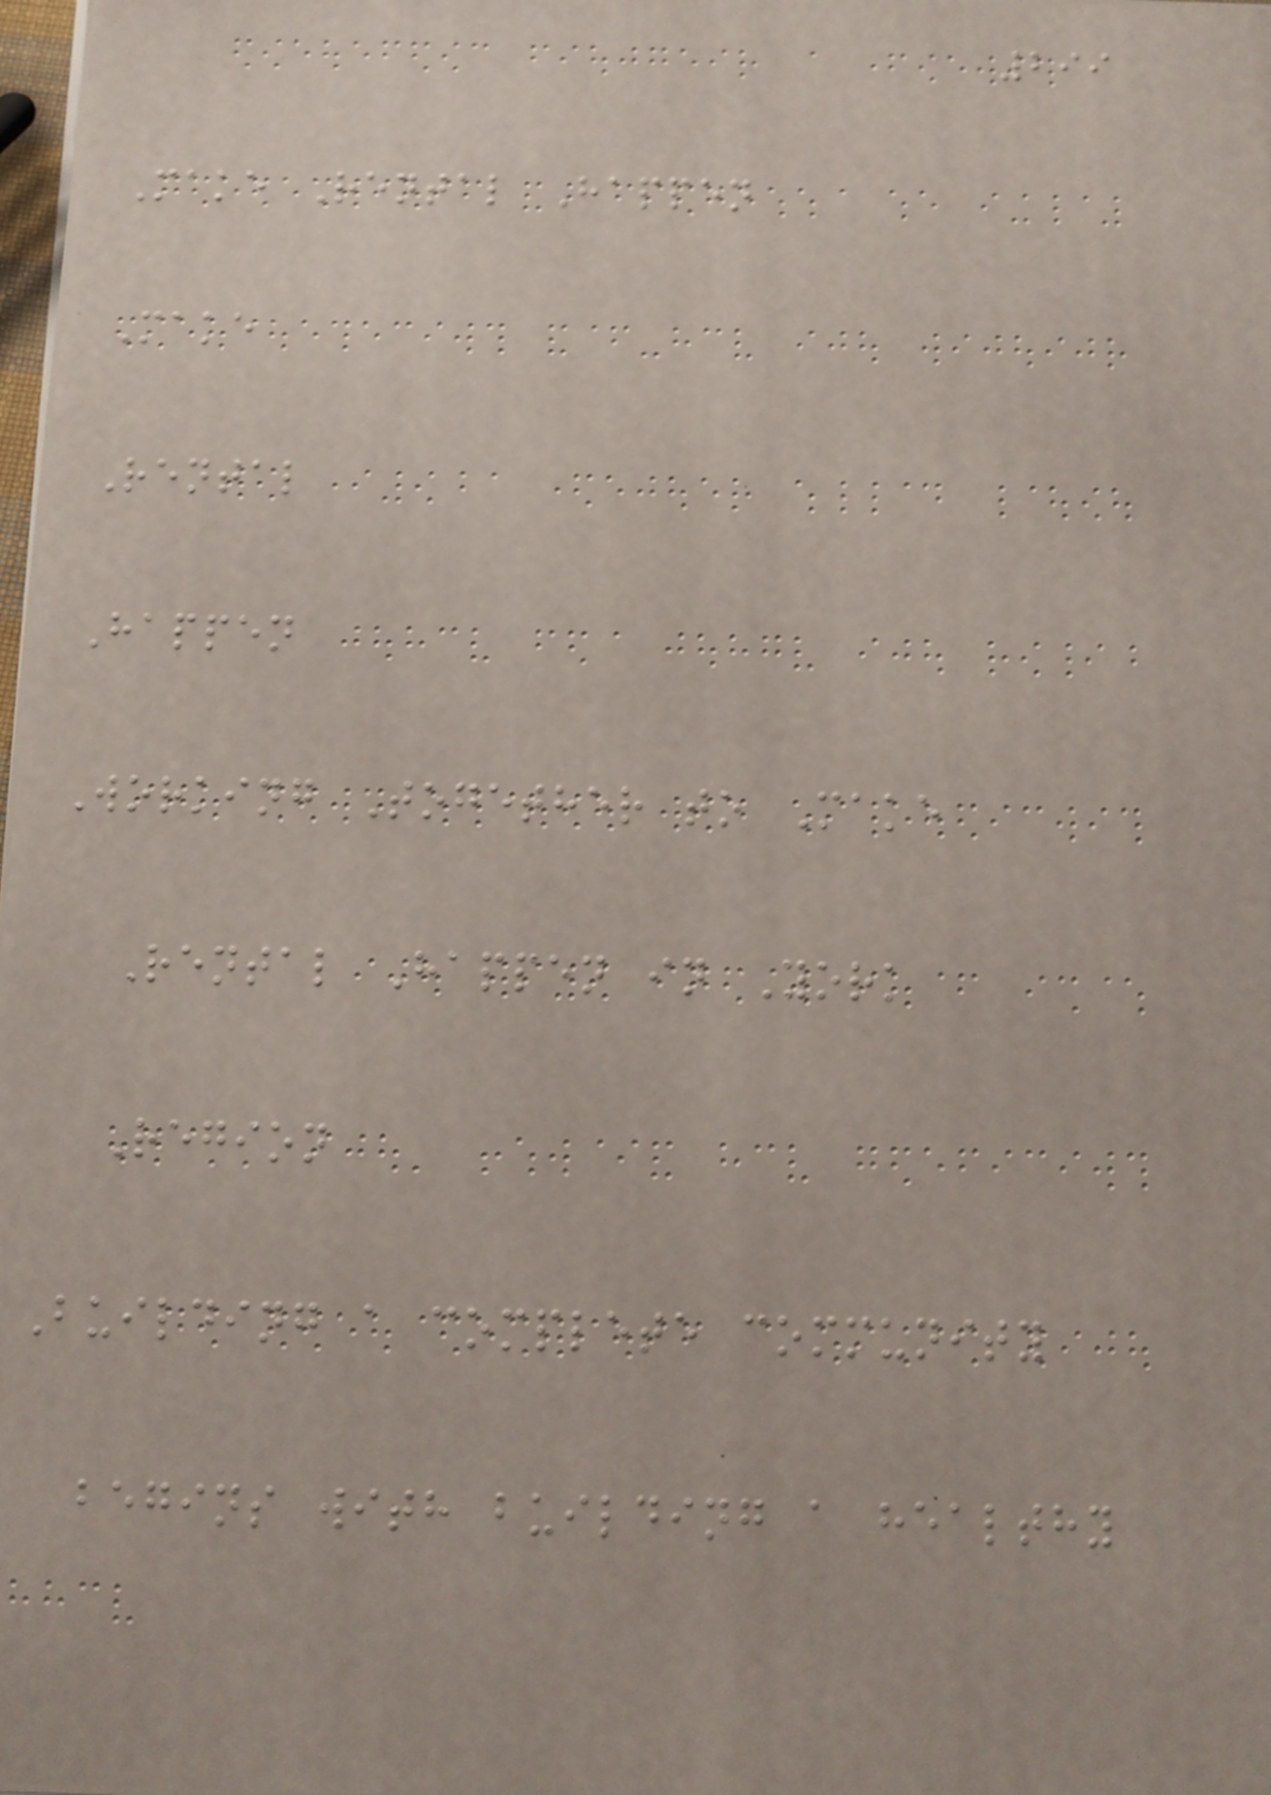299
Make Rental Happen
Make
Rental
Happen
Working Together to Make
Rental Happen in York
Region
Building a complete community
begins with building a healthy
